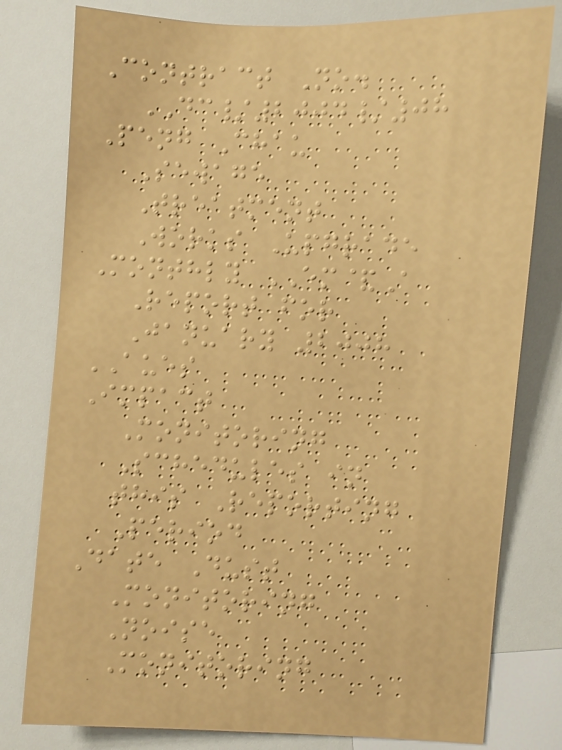Contract No.
DC/2004/08
Peng Chau
Sewage
Treatment
Works Upgrade
Monthly EM&A
Report for
January 2008
AUES
Impact
Monitoring
Schedules in
this Reporting
Period
Date Dust
Monitoring
Noise
Monitoring
